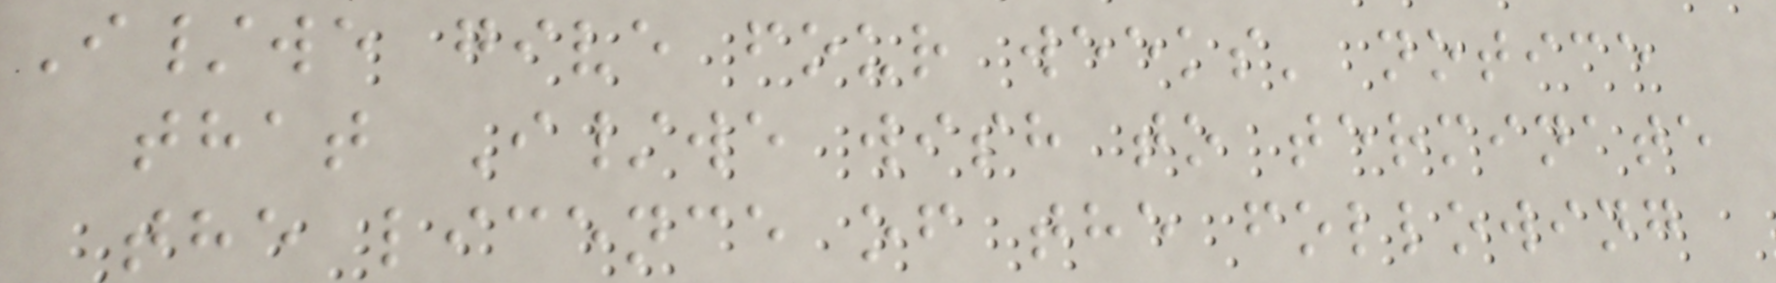I/we give four weeks' notice
that I/we wish to terminate
the licence of the following
